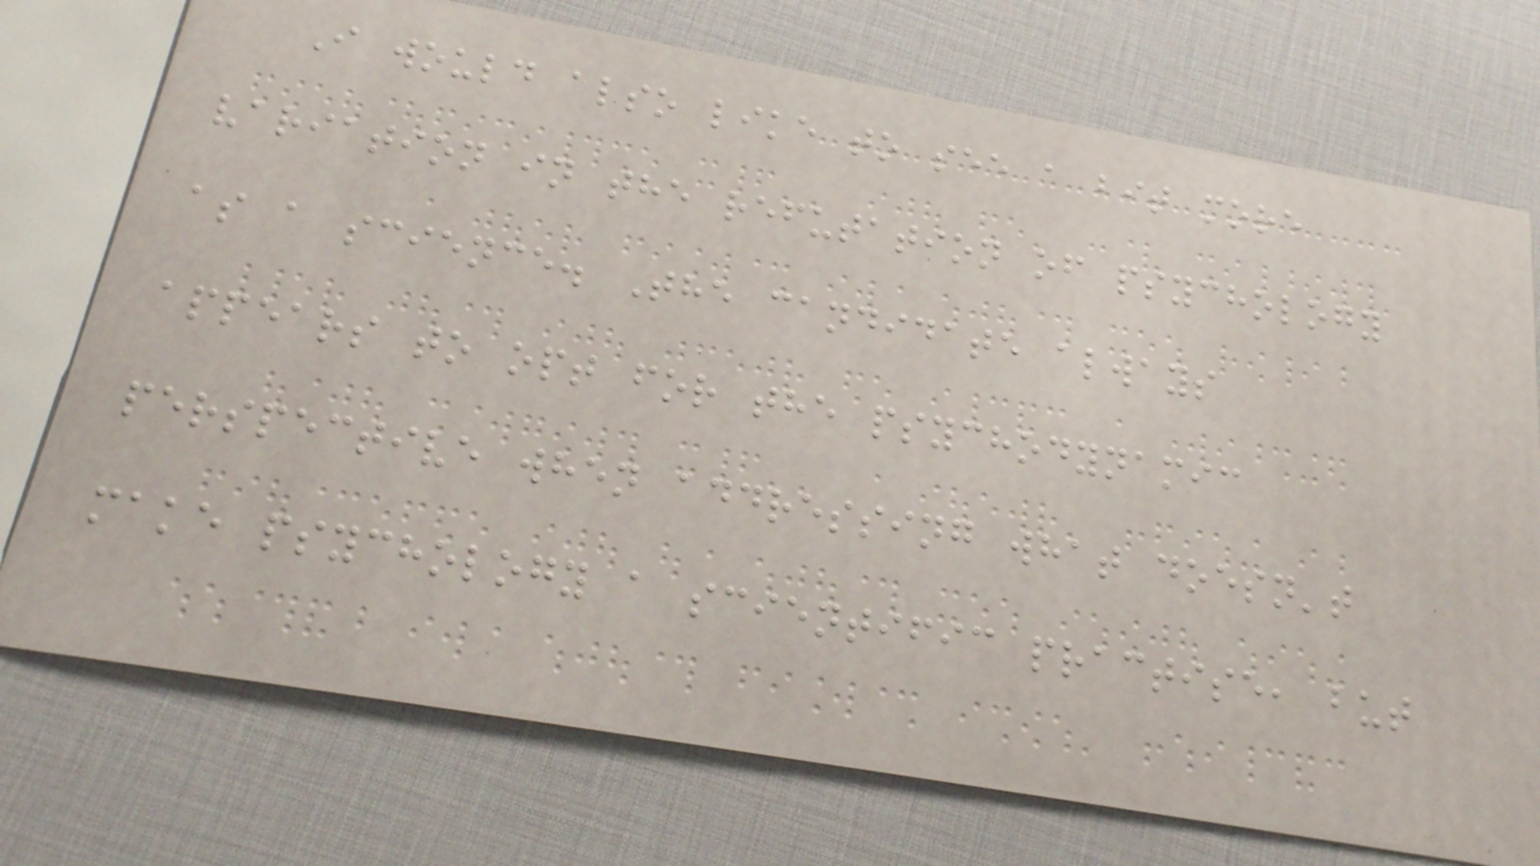I would also like to see a bit more
variation in the refutation of psychology
as a science. The candidate always
appears to opt for the psychodynamic
perspective when addressing what doesn't
make psychology a scientific practise, but
